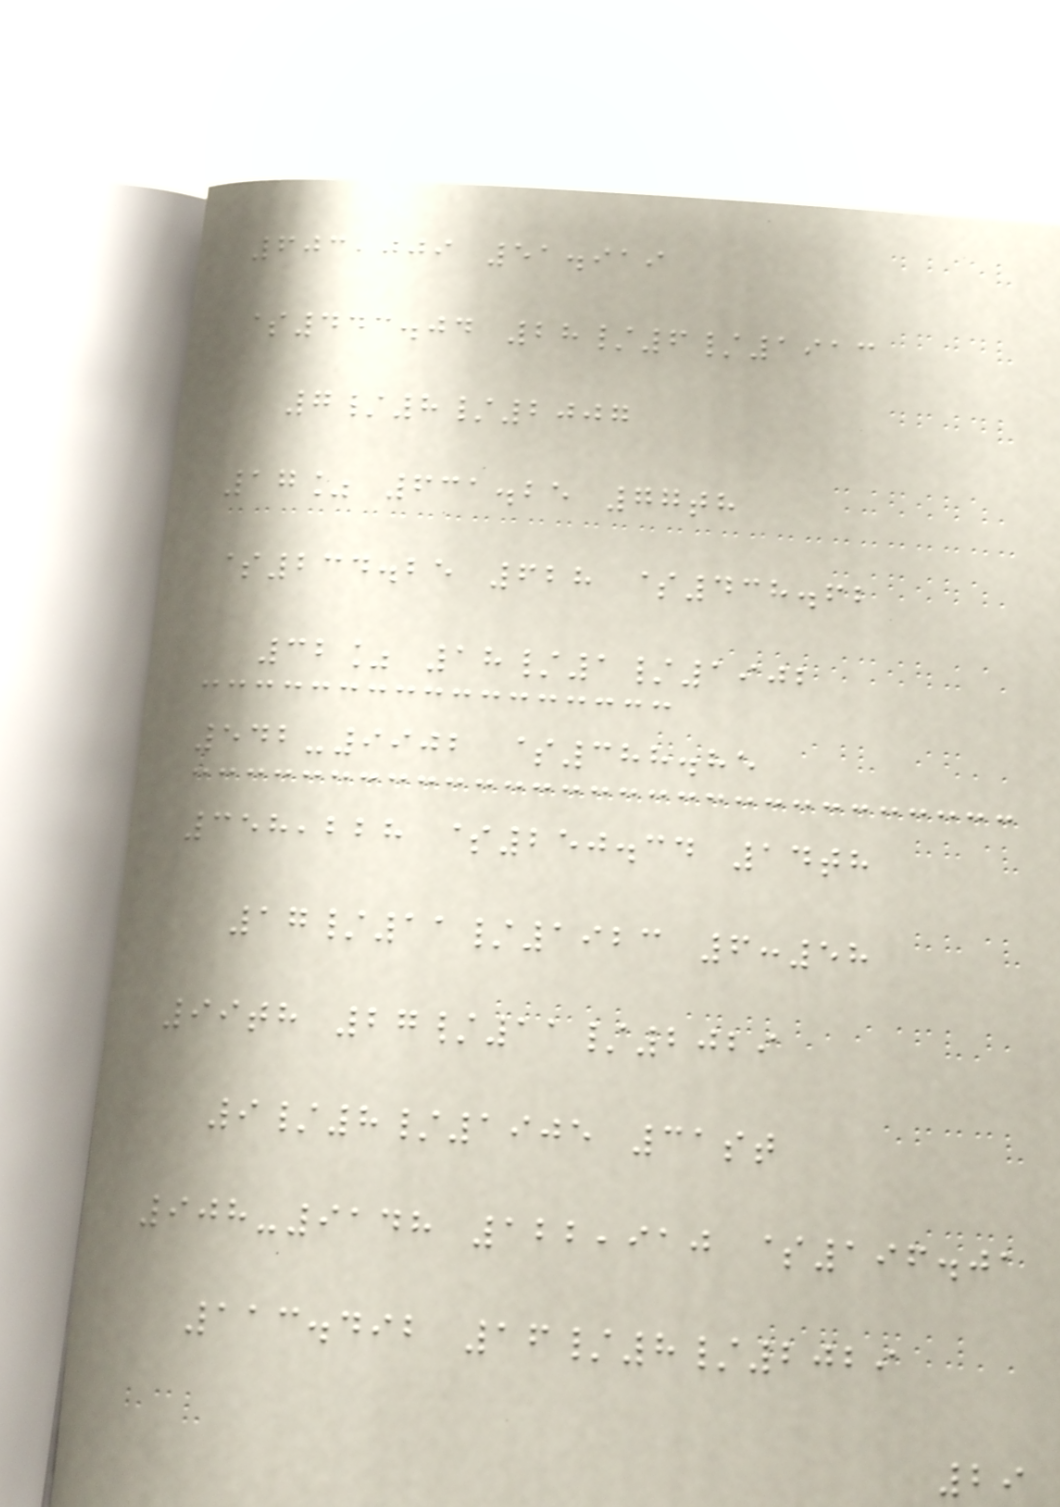603,009 51.919
$443.04 28/6/1913
7/8/2007
17% 631.25 77th
$234.25 628 $438.62
32% 18/1/1902
542-9902 $388.85
358,228 $250.34 14th
17/11/1923 6:58
99th 27/11/2029
9/8/1905 31st
908-9148 122,910 $196.01
113.492 16/8/2029
29
